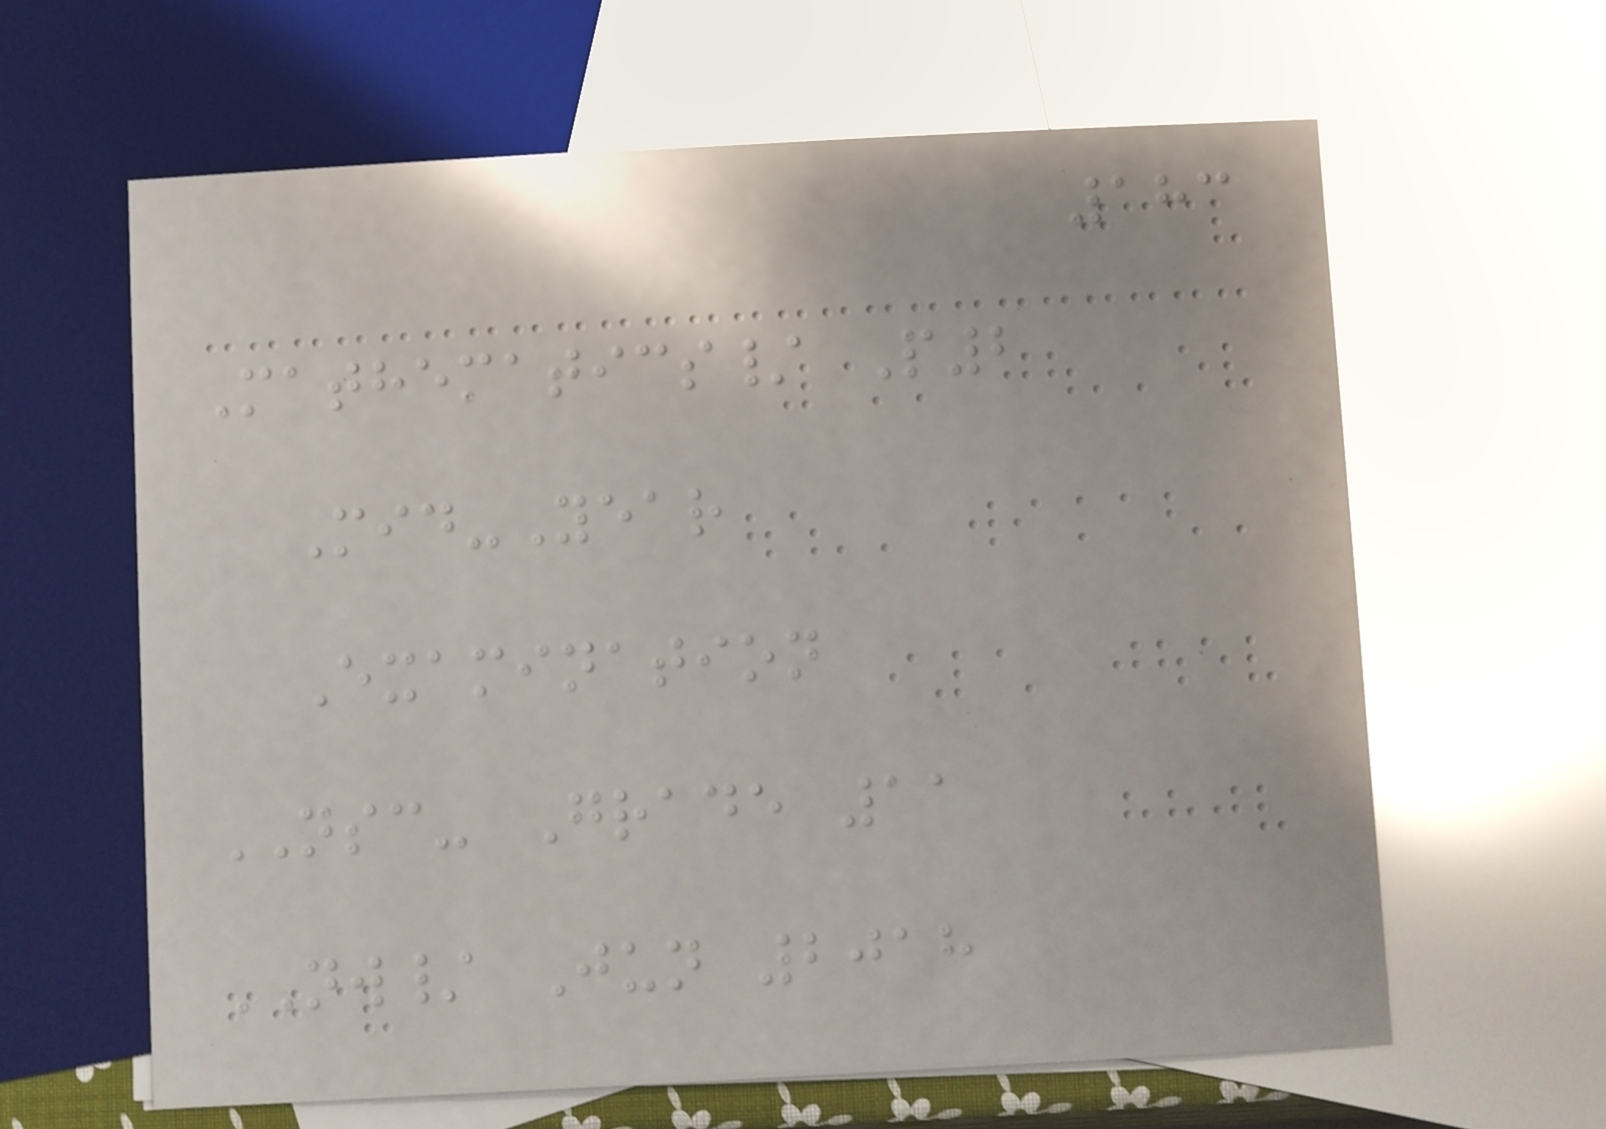183
Mathematics/ P2
Mid-Year
Examination
NSC- Grade 11
NW/ Jun 2018
